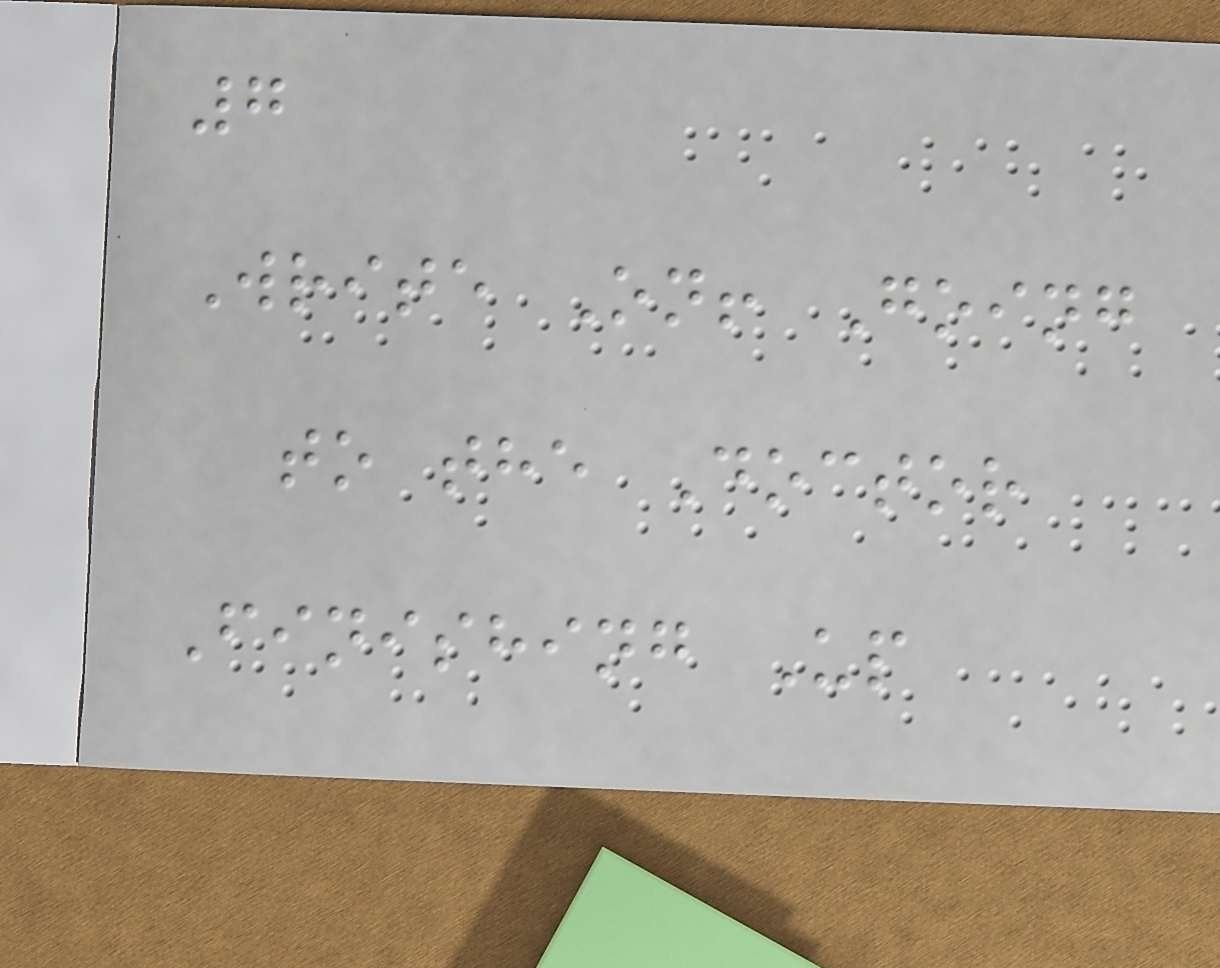7
Write On! Going
to the Doctor
Finishing Up
